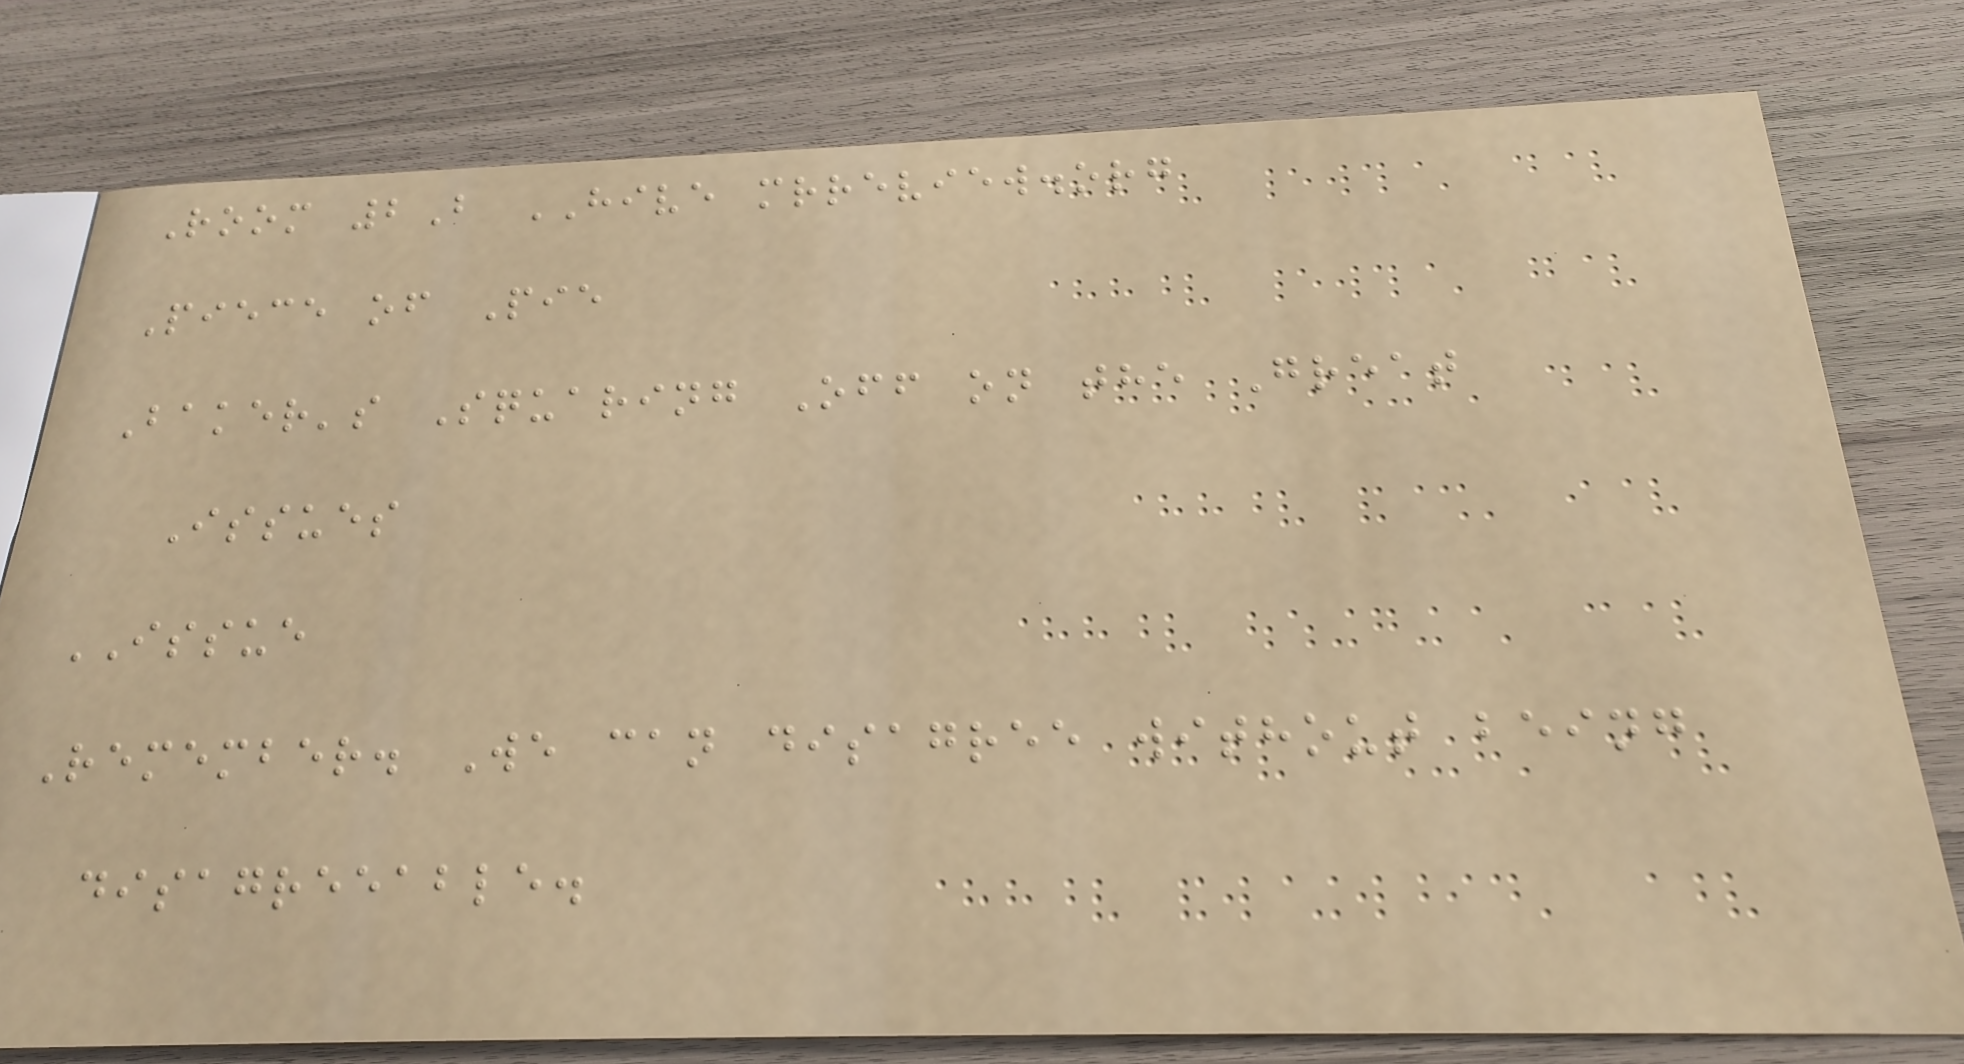Room 2B HIVE mrreview.org
Piece of Pie
Baker's Squaring Off on the Great
Issues
ISSUE
Remember. We can disagree without being
disagreeable.
